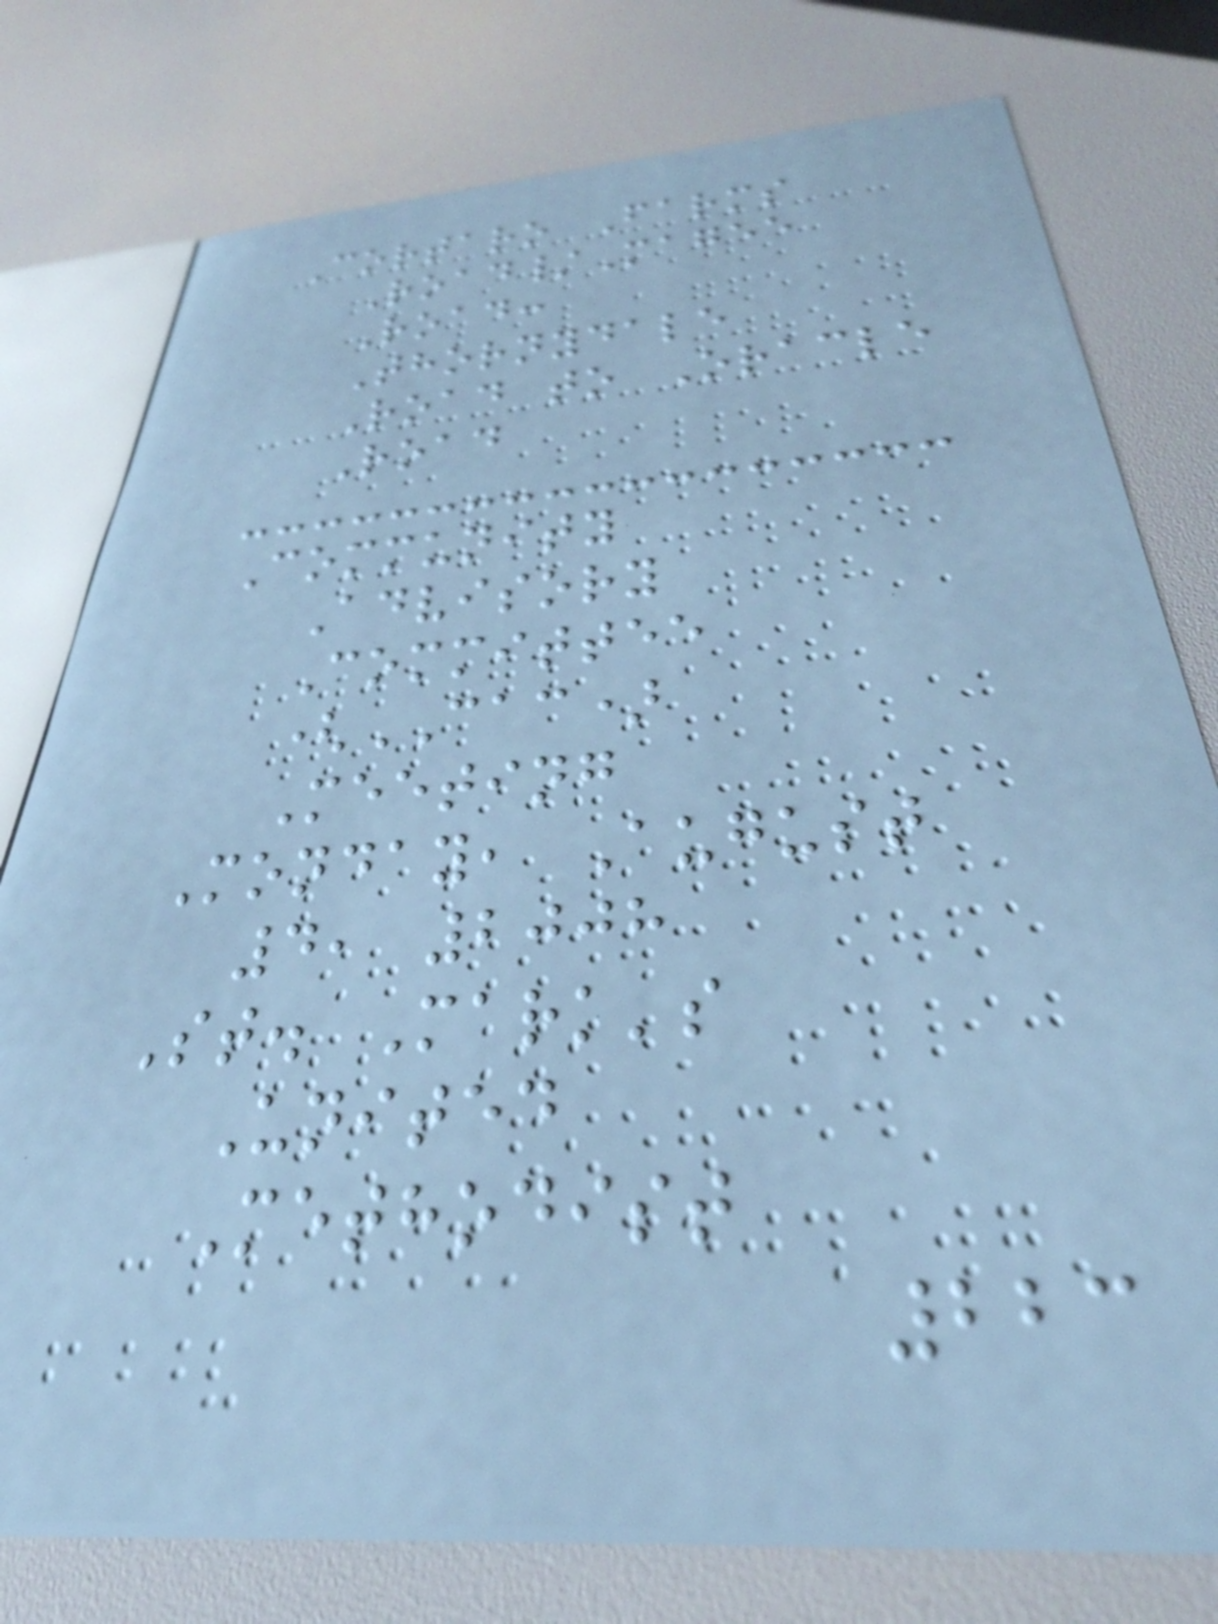Cortaro Farms
Road/Magee
Road:
Thornydale
Road to Oracle
Road
Community
Advisory
Committee
(CAC)
Meeting
Monday, August
4, 2008
St. Mark's
United
Methodist
223
